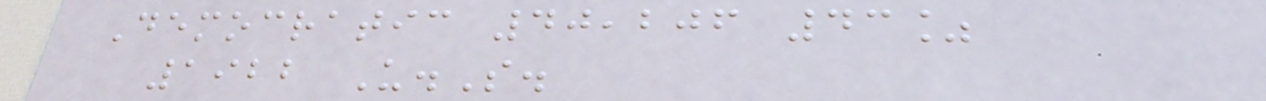Democratic 40,206 43%
1922 U.S.
